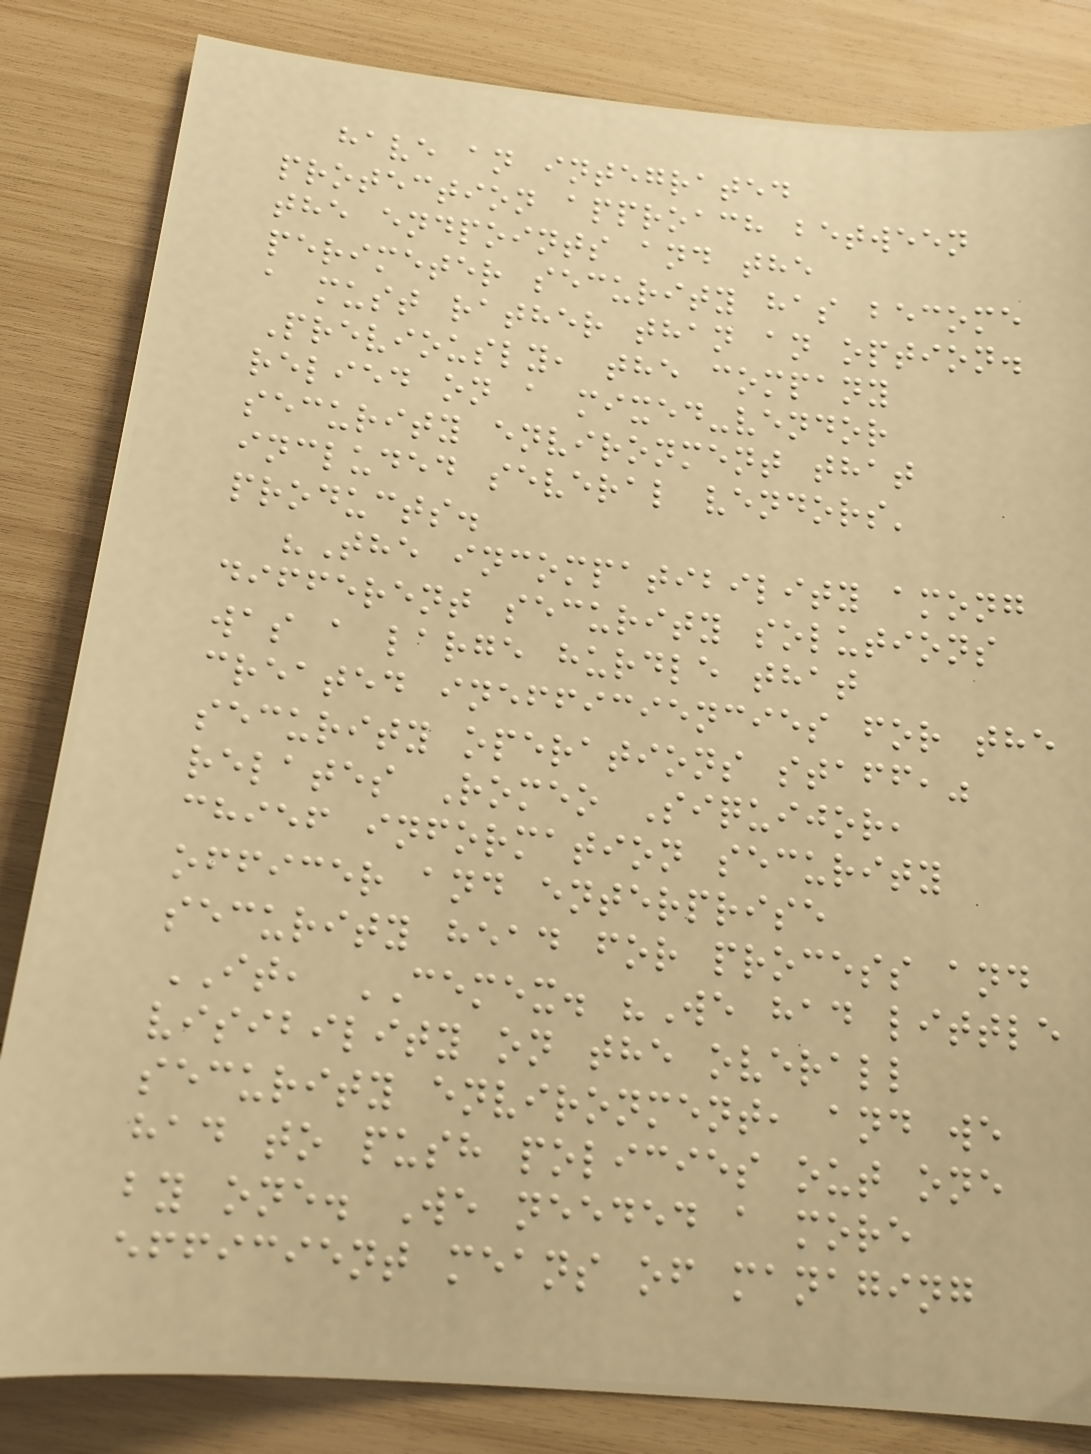have an integrated
protection approach between
the endpoints and the
perimeter security has become
a must rather than an option.
Previously, the company
relied on a mixed-vendor
security environment that
included several vendors'
products.
"The incompatibility among
different security solutions
was a large hurdle that
created inefficiencies for the
security operations staff,"
relates Romeo Siquijor,
chief information security
officer and enterprise
security head for process and
IT, CEMEX. "We had little
visibility on the overall
security environment, and we
had to push policies out one
by one. We needed a more
efficient means of managing
